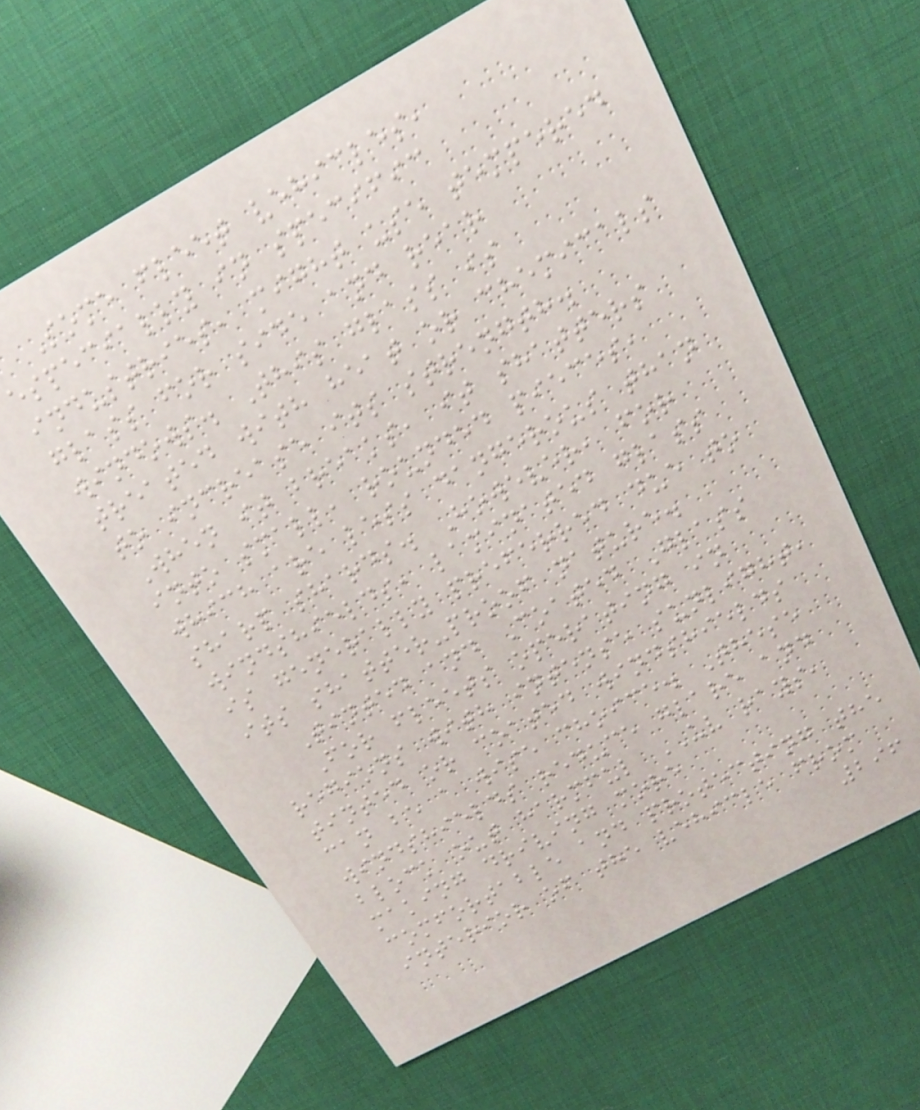Some fleet vehicles,
especially in specific
industries, might use tempered
glass for side and rear
windows. This glass is
treated with heat or chemicals
to increase its strength.
When it breaks, it shatters
into small, rounded pieces,
which are less dangerous than
sharp shards. However, for
windshields, laminated glass
is generally preferred due to
its shatter-proof nature.
Tinted and Coated Glass
For fleets operating in
regions with intense sunlight,
tinted or coated windshields
can be a wise choice. These
windshields reduce glare and
block out harmful UV rays,
making driving more
comfortable and protecting the
interior of the vehicle from
296
